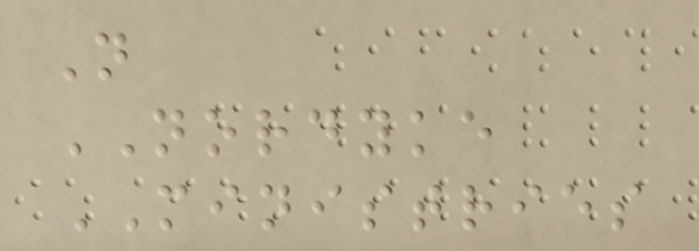N
NORDYKE
MINISTRIES
